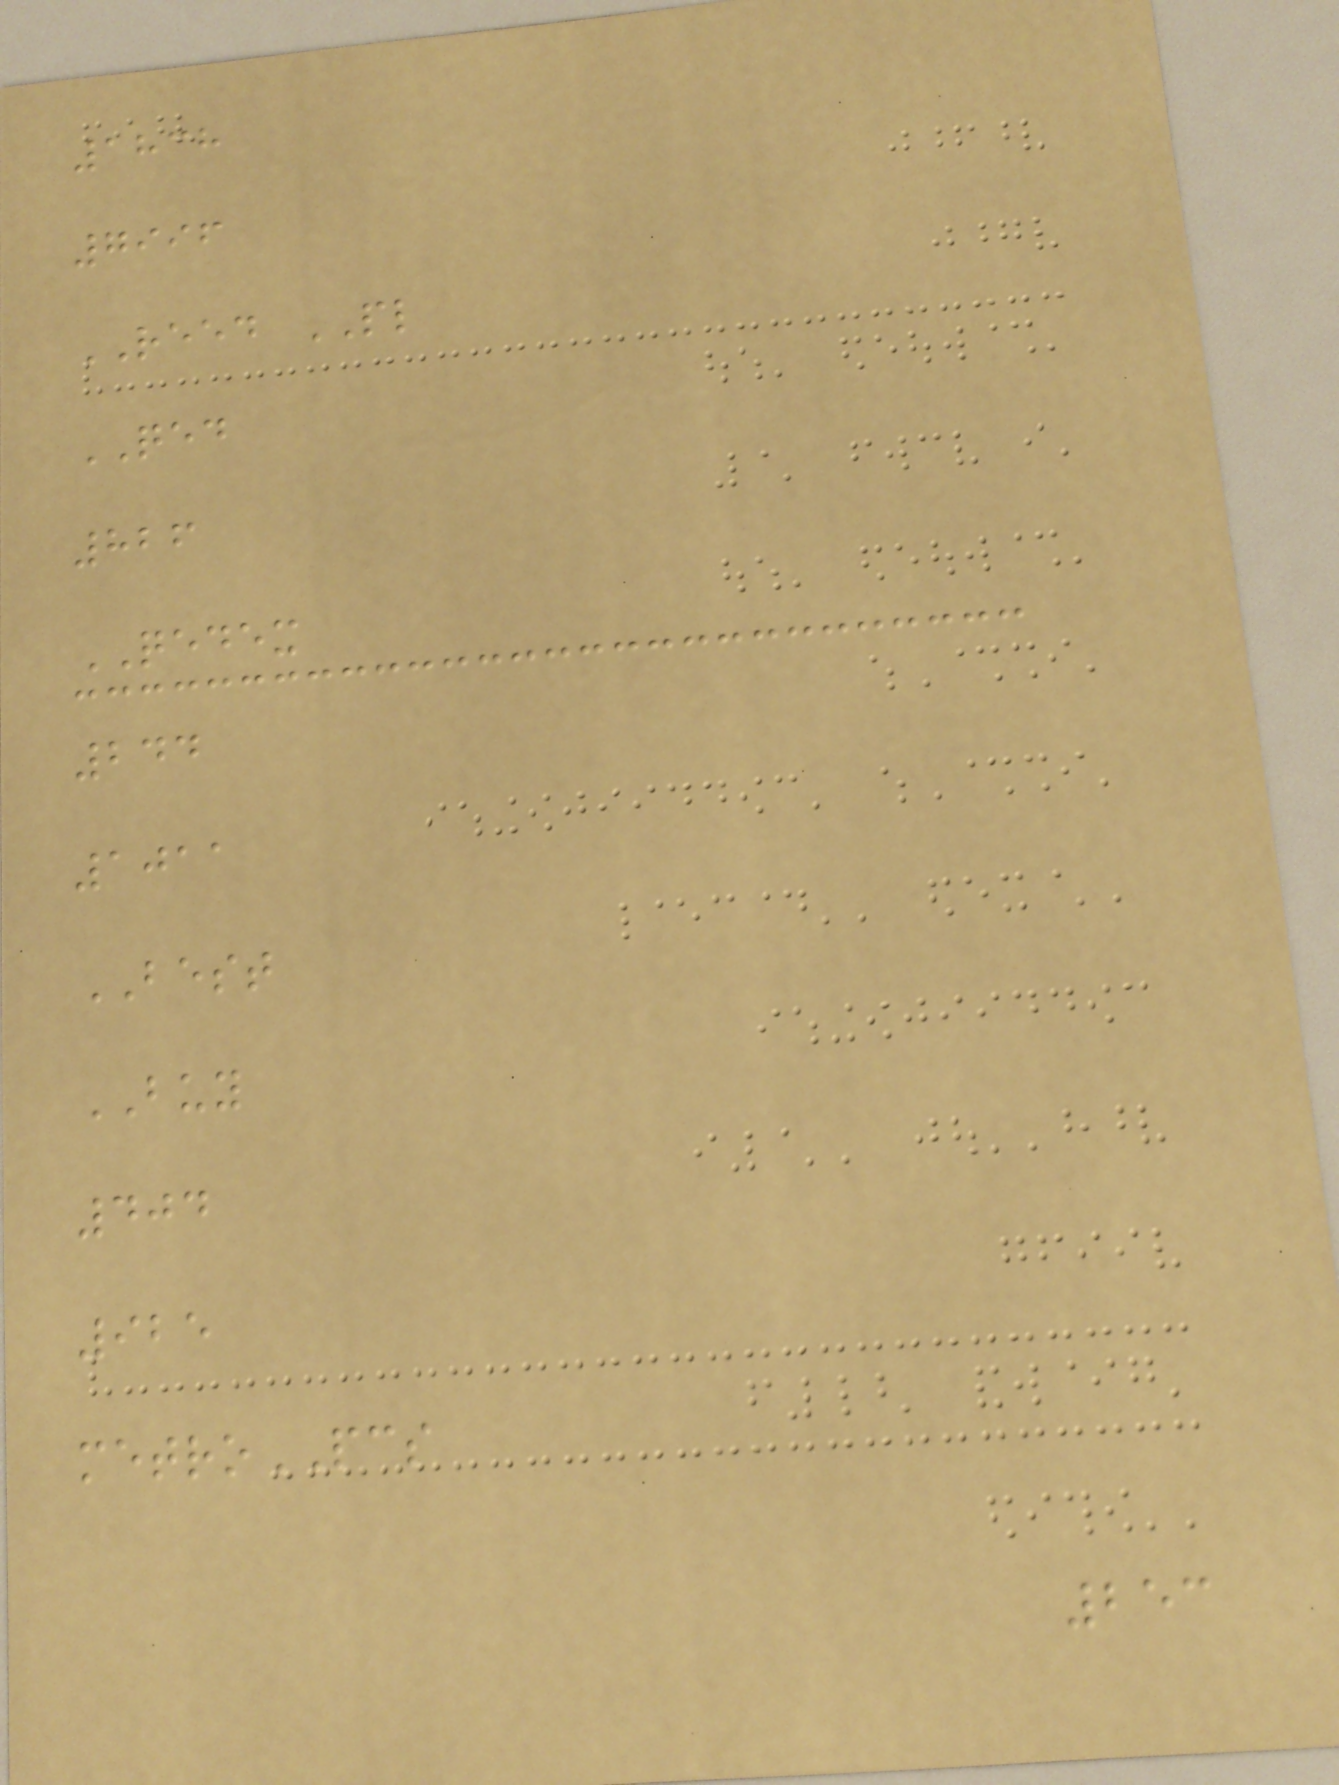1838
7996
REED PL
QED
826
QEDEX
244
1011
BEST
BUY
404
925
metroPCS
253
